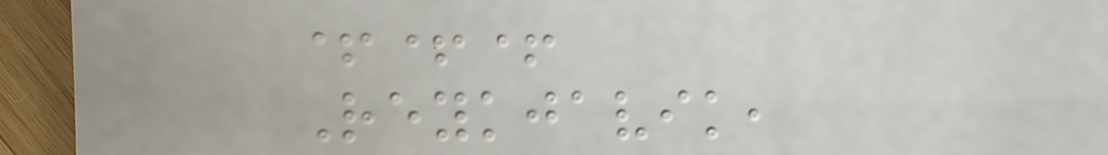+++
Reykjavik,
